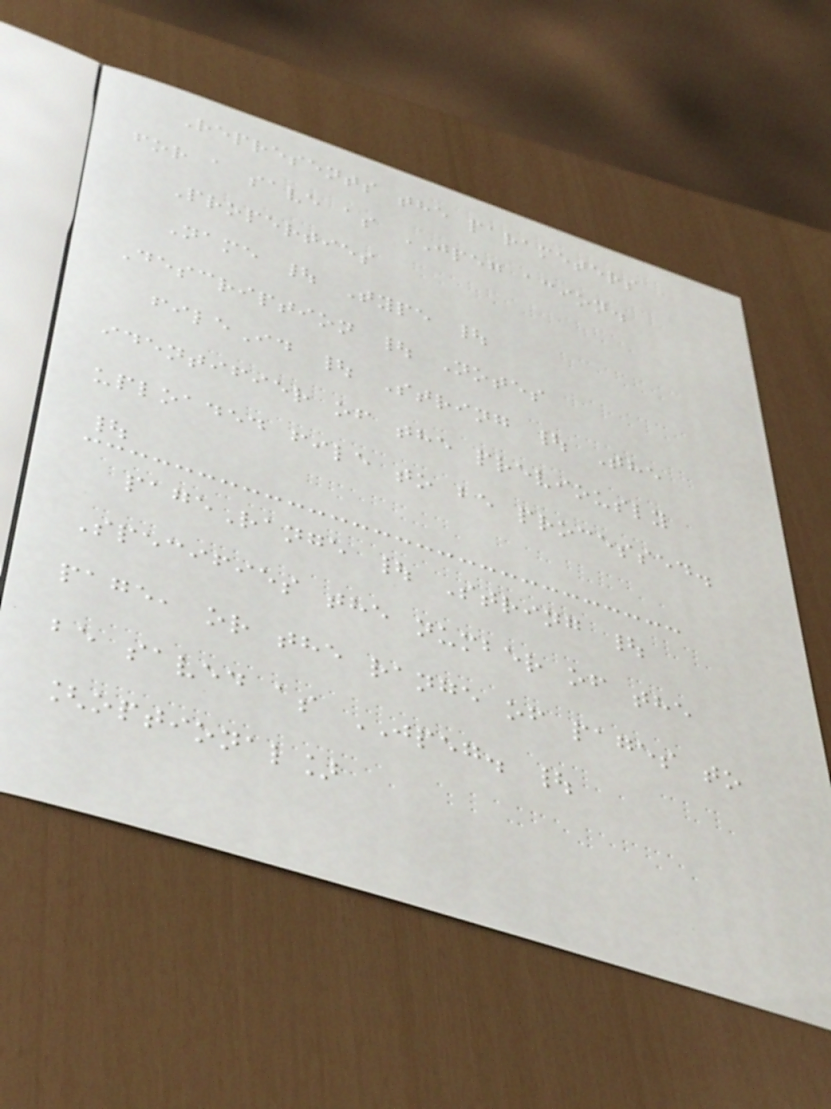Represents the parameters
for a save as JPEG acion.
Properties
Name | Type |
Description | Notes
fileId | String | The
identifier of the previously
uploaded file to be processed.
|
pageRange | String |
Specifies the number of the
page, or the range of pages to
be saved as JPEG. |
[optional]
